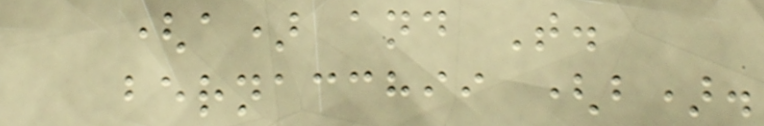(a) and T.
bernacchii (b).
